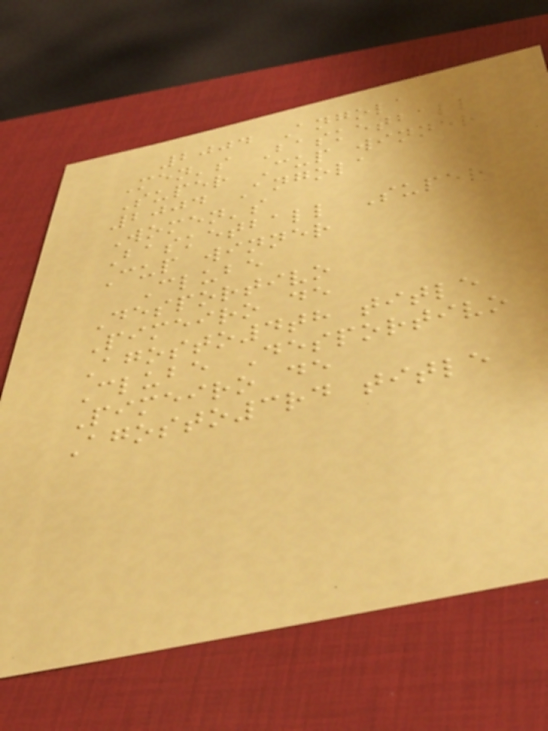2004 Angola
Men's Basketball
Super Cup winner
2004 Angola
Women's
Basketball Super
Cup winner
Clube
Desportivo
Pimeiro de
Agosto4th title
Clube Desportivo
Pimeiro de
Agosto3rd title
